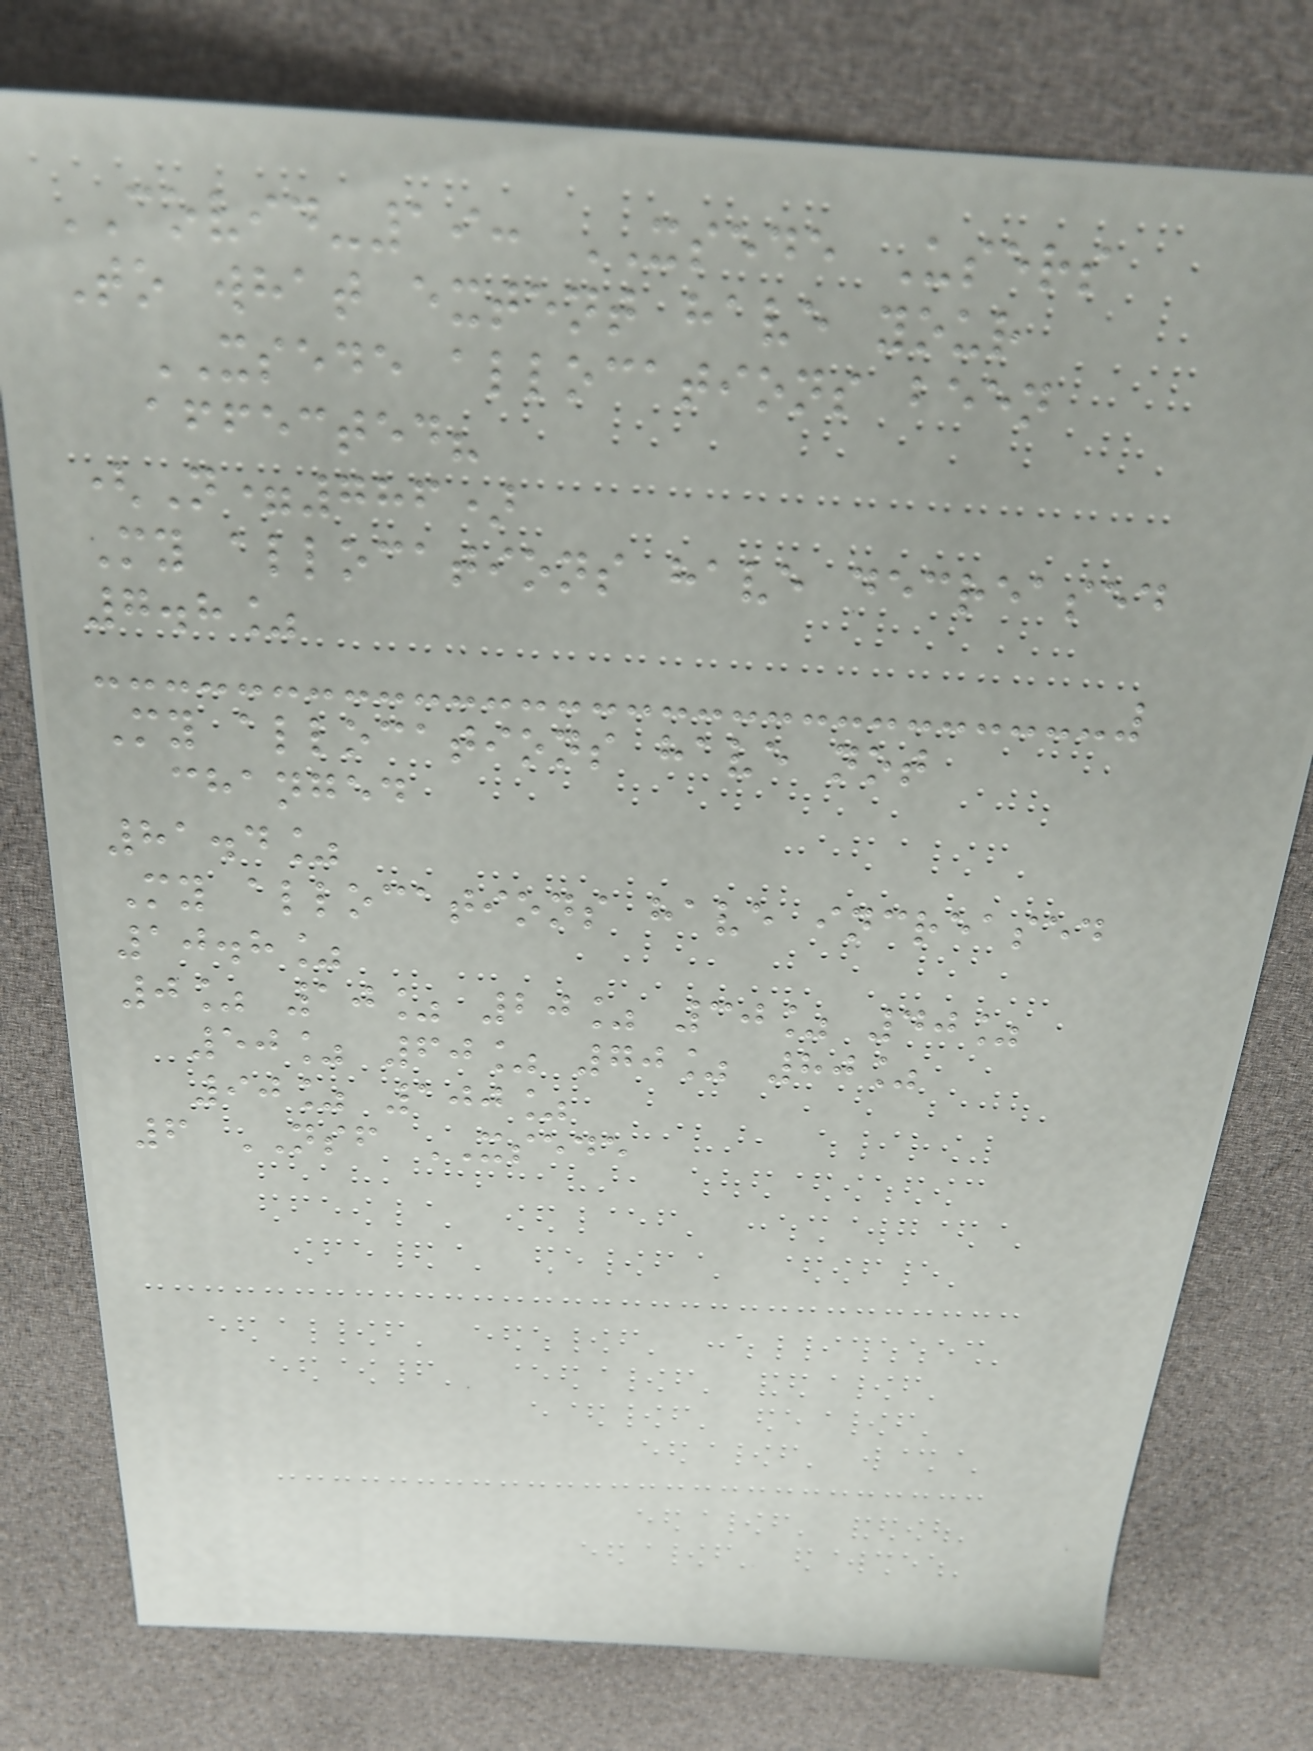COVID-19: XSEDE Users
To what extent have your
XSEDE allocations been
affected?
(N=786)
My allocations have decreased
7.8%
My allocations have not
changed
81.4%
My allocations have increased
10.8%
0% 10% 20% 30% 40%
50% 60% 70% 80%
90% 100%
6 NSF XSEDE
